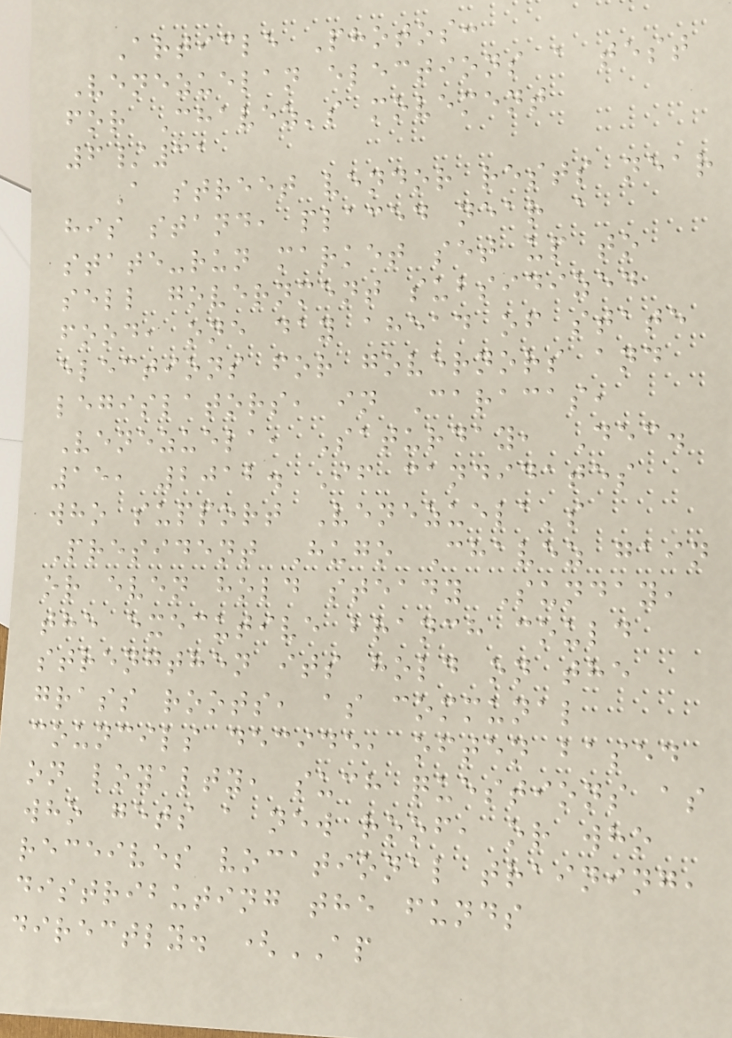Article Photos:
Venezuelan elections a test
for Chavez's movement
6/31
A street vendor rests near
his stand, placed near a
state-run market set up to
sell government subsidized
food, one day ahead of state
elections for governors and
legislators, in Caracas,
Venezuela, Saturday, Dec.
15, 2012. If candidates
who support Venezuela's
President Hugo Chavez gain
or even hold steady Sunday,
the executive branch could
strengthen its hold on the
grass roots, as communal
councils decide, often based
on loyalty, such questions as
who gets a new roof, or who
receives vocational training,
distributing the funds
directly. (AP
